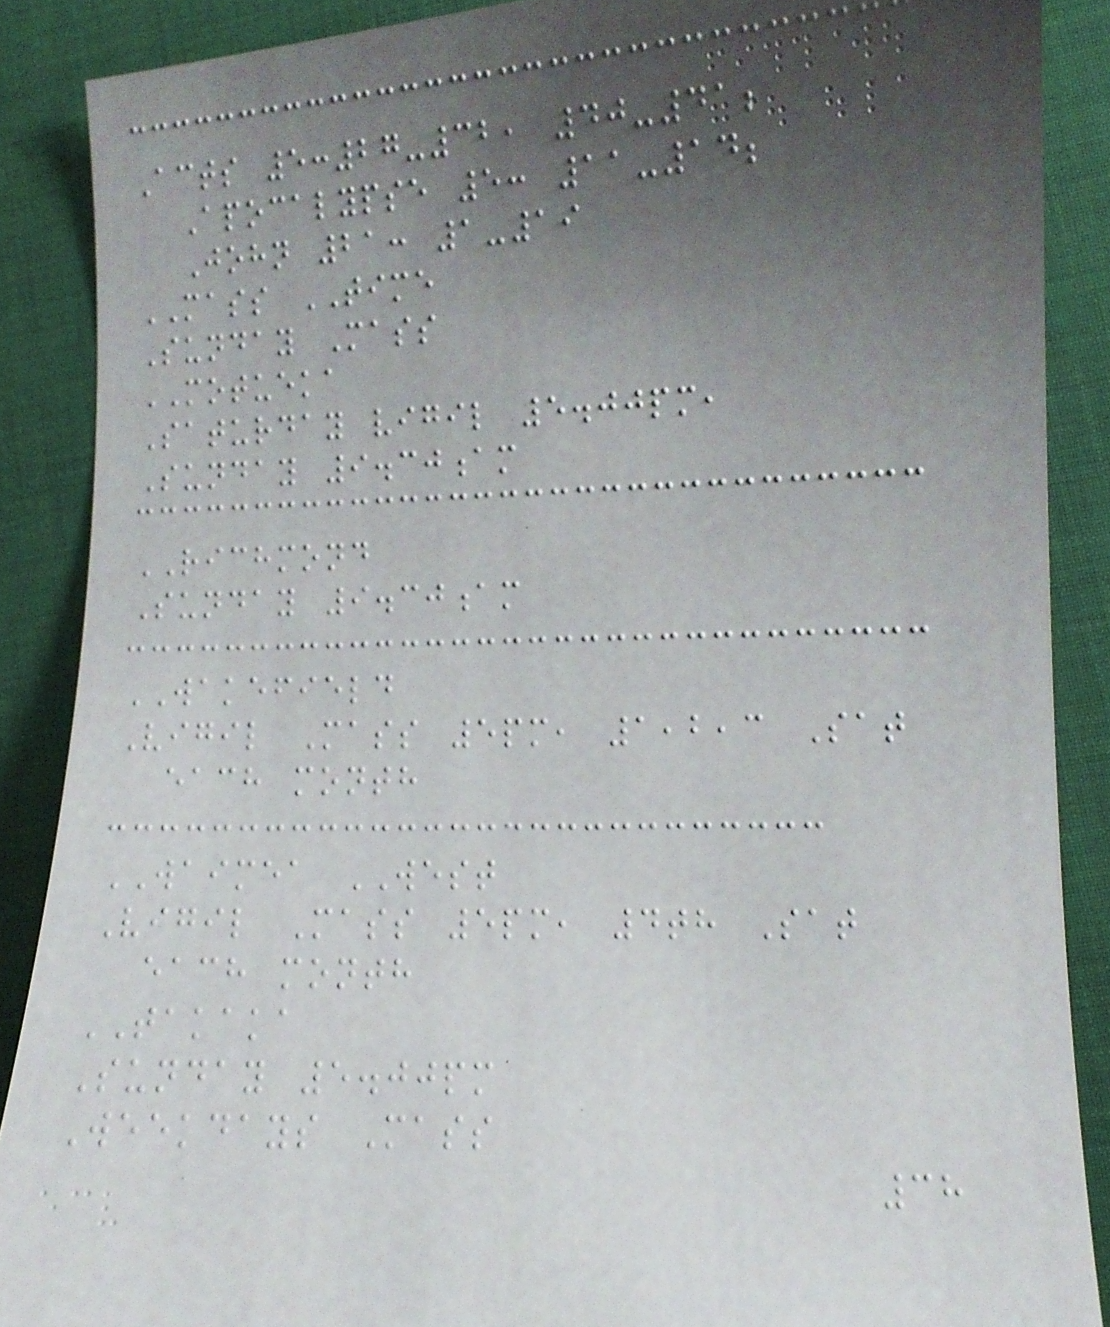Acts 5:27-32, 40-41;
Apocalypse 5: 11-14;
John 21: 1-19
MASS TIME
Sunday Mass
MOTUEKA
Saturday vigil 5.00pm,
Sunday 9.30am
RICHMOND
Sunday 9.30am
WAKEFIELD
Vigil Mass 5pm, 1,2,3 Sat
each month
WAIMEA WEST
Vigil Mass 5pm, 4th Sat
each month
TAKAKA
Sunday 5.00pm
Weekdays Mass
38
